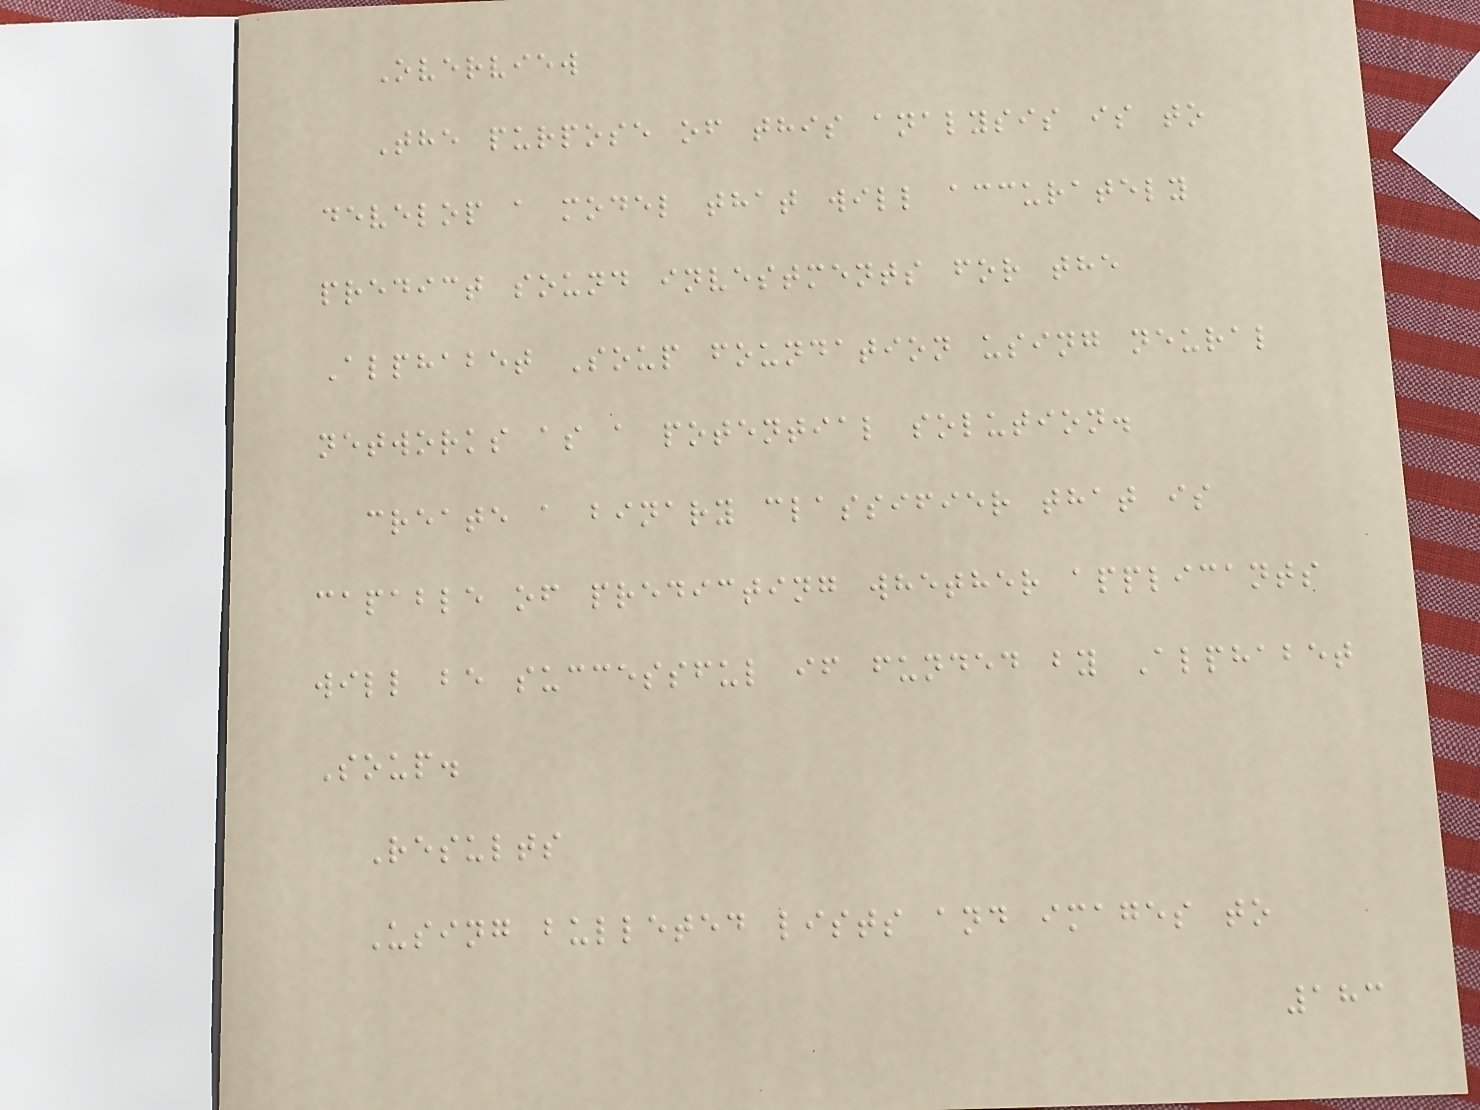Overview
The purpose of this analysis is to
develop a model that will accurately
predict sound investments for the
Alphabet Soup foundation using neural
networks as a potential solution.
create a binary classifier that is
capable of predicting whether applicants
will be successful if funded by Alphabet
Soup.
Results
Using bulleted lists and images to
183
